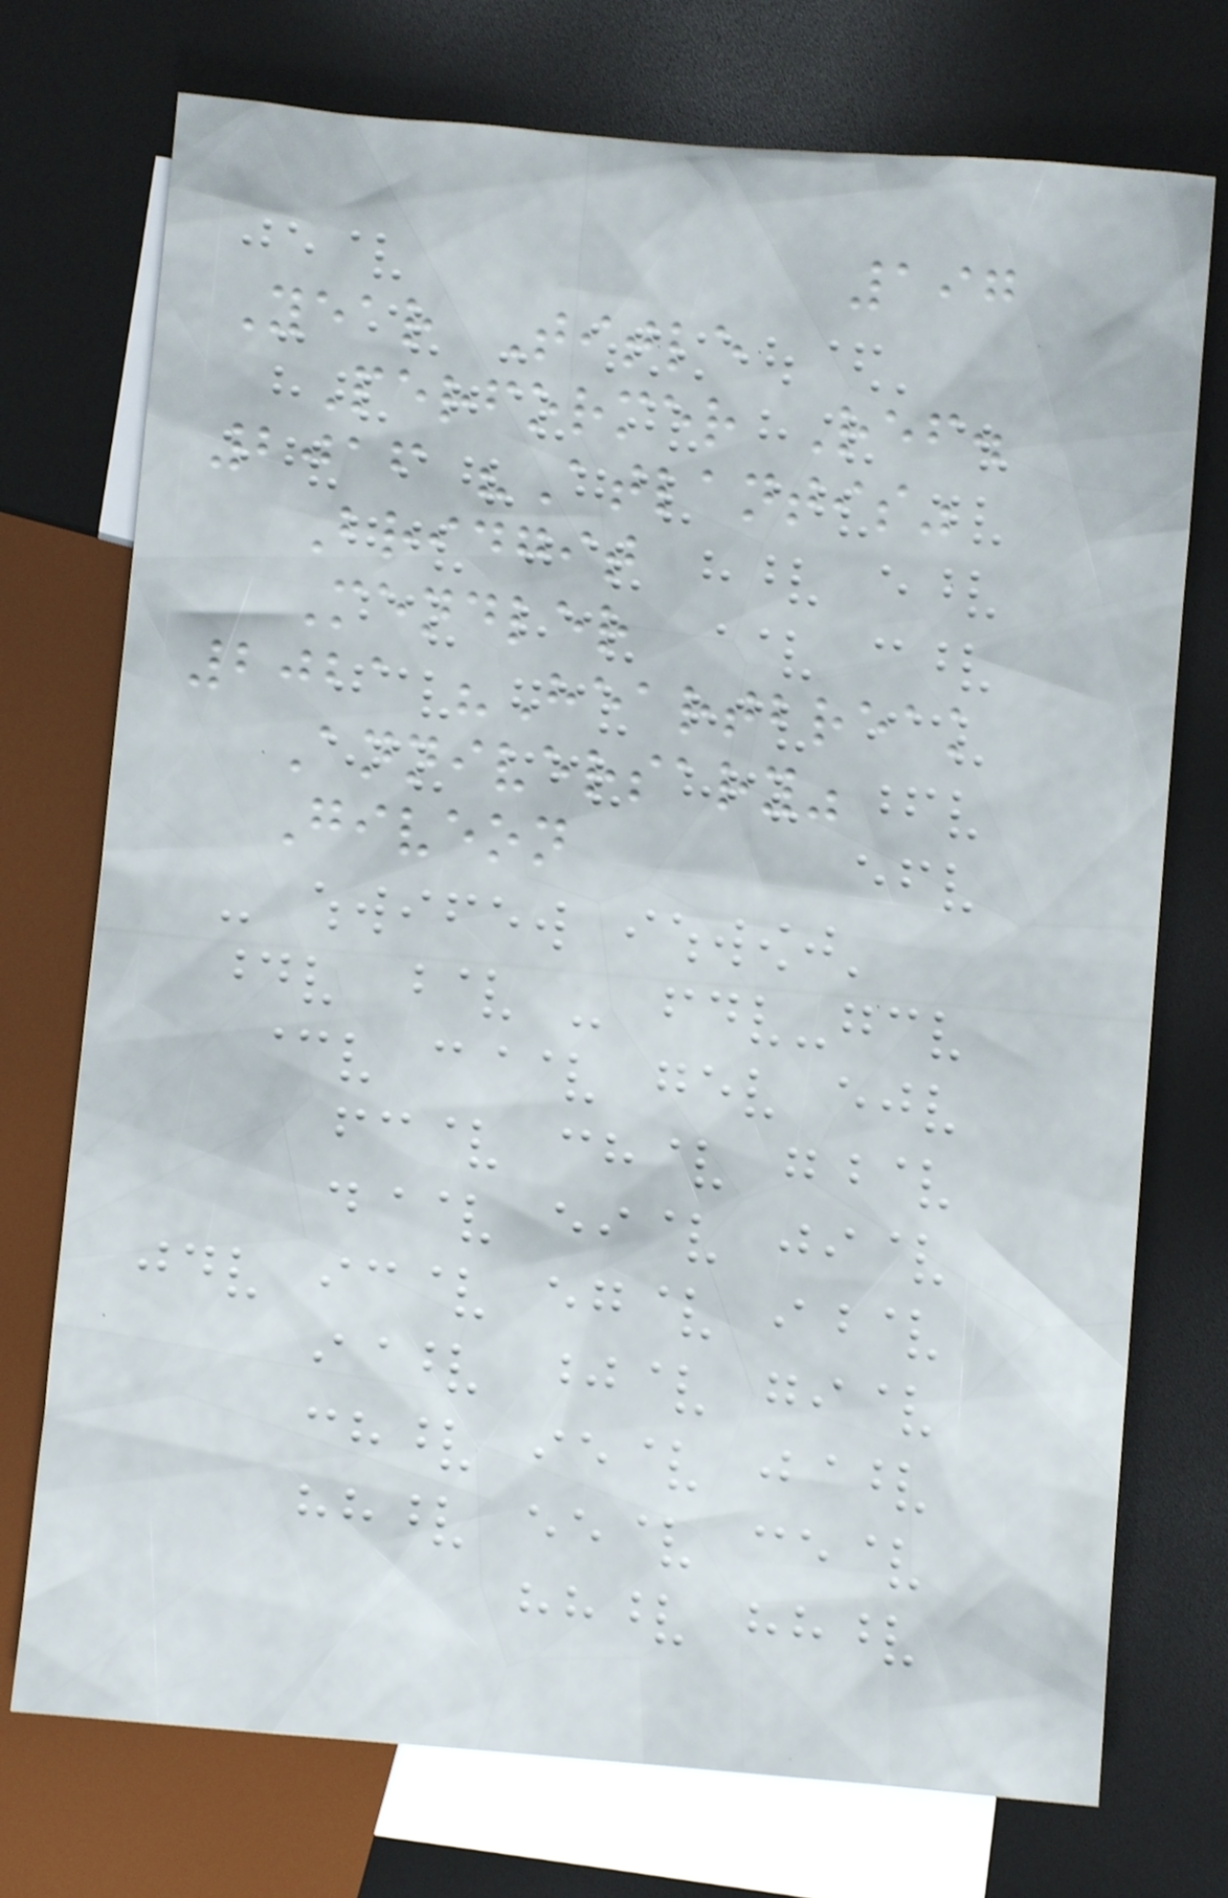197
Year Title
Performer Ref.
2016 "Atlantis"
Bridgit
Mendler
2021 "Heartbreak
Anniversary"
Giveon
